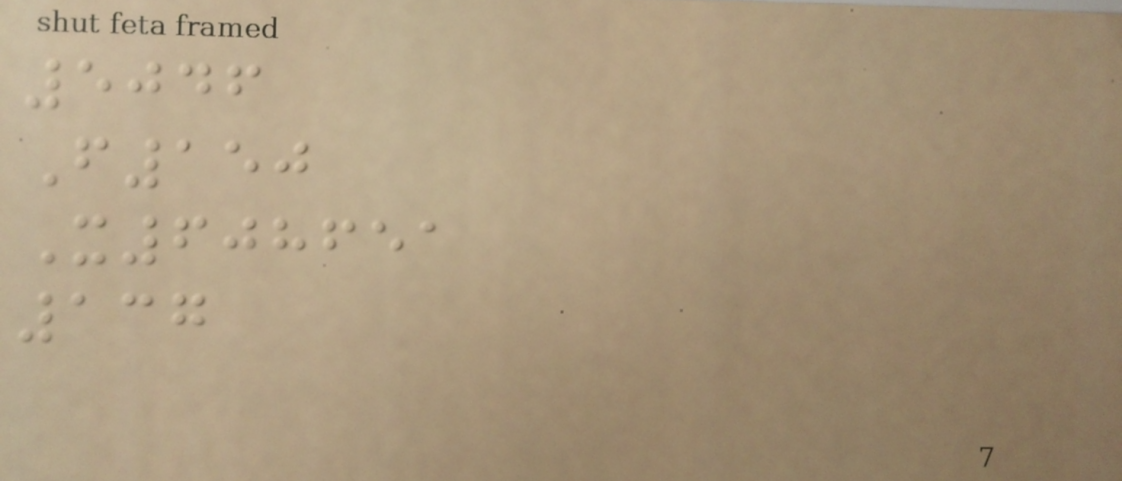5046
F150
X608651
137
